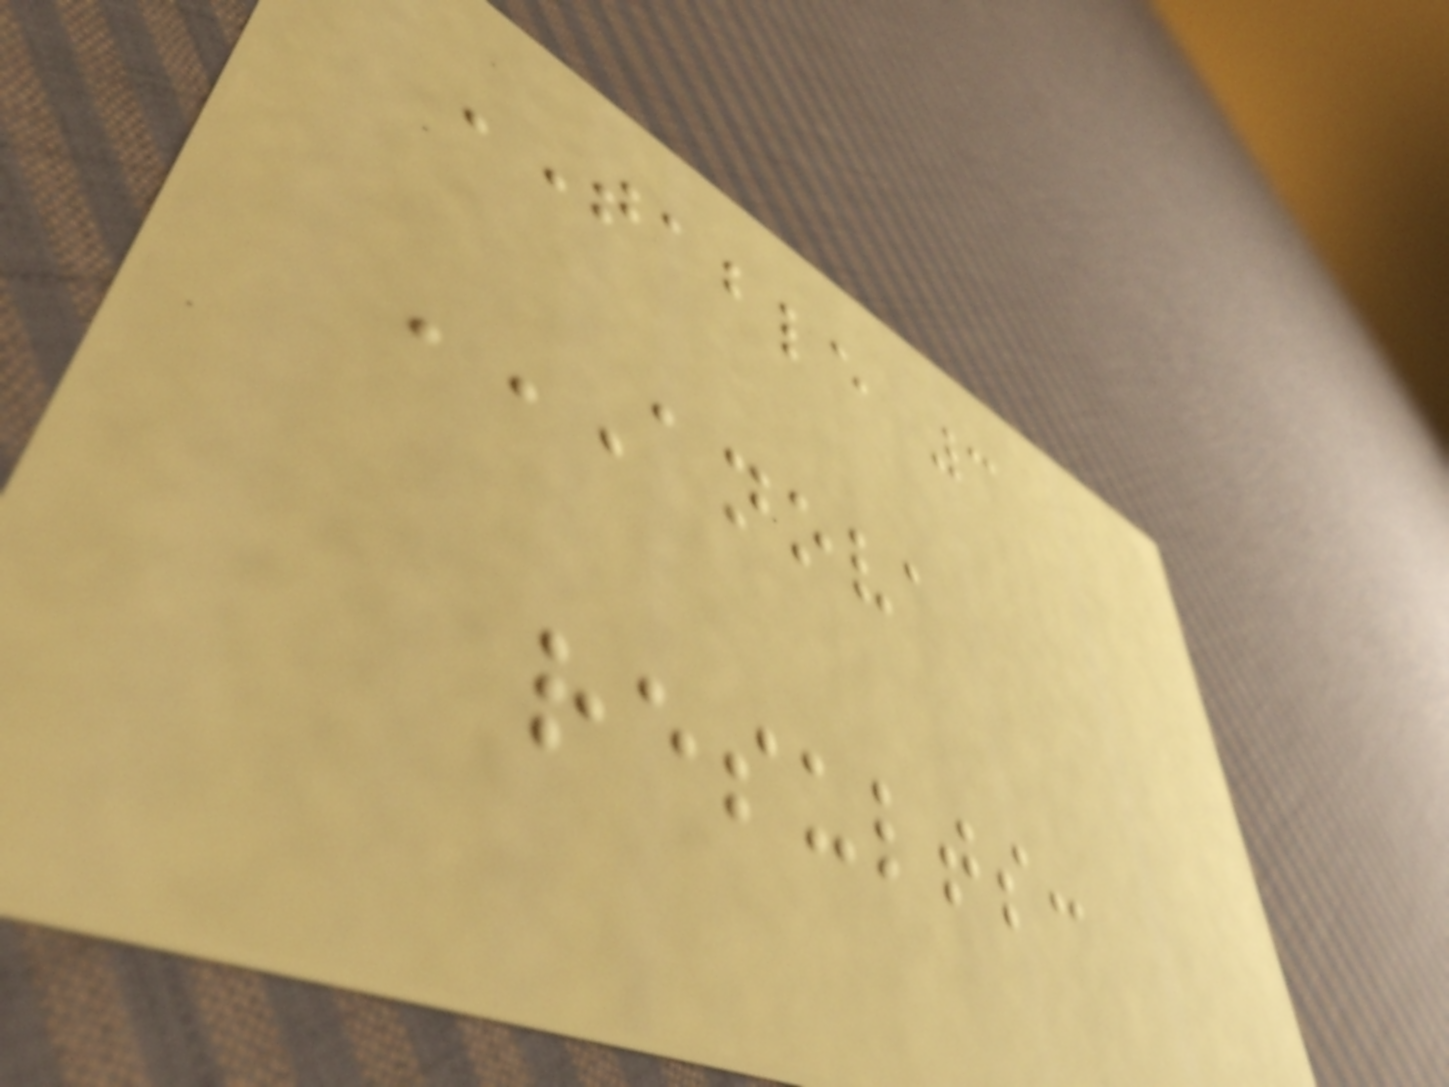TABLE 3
ANOVA
RESULTS:
